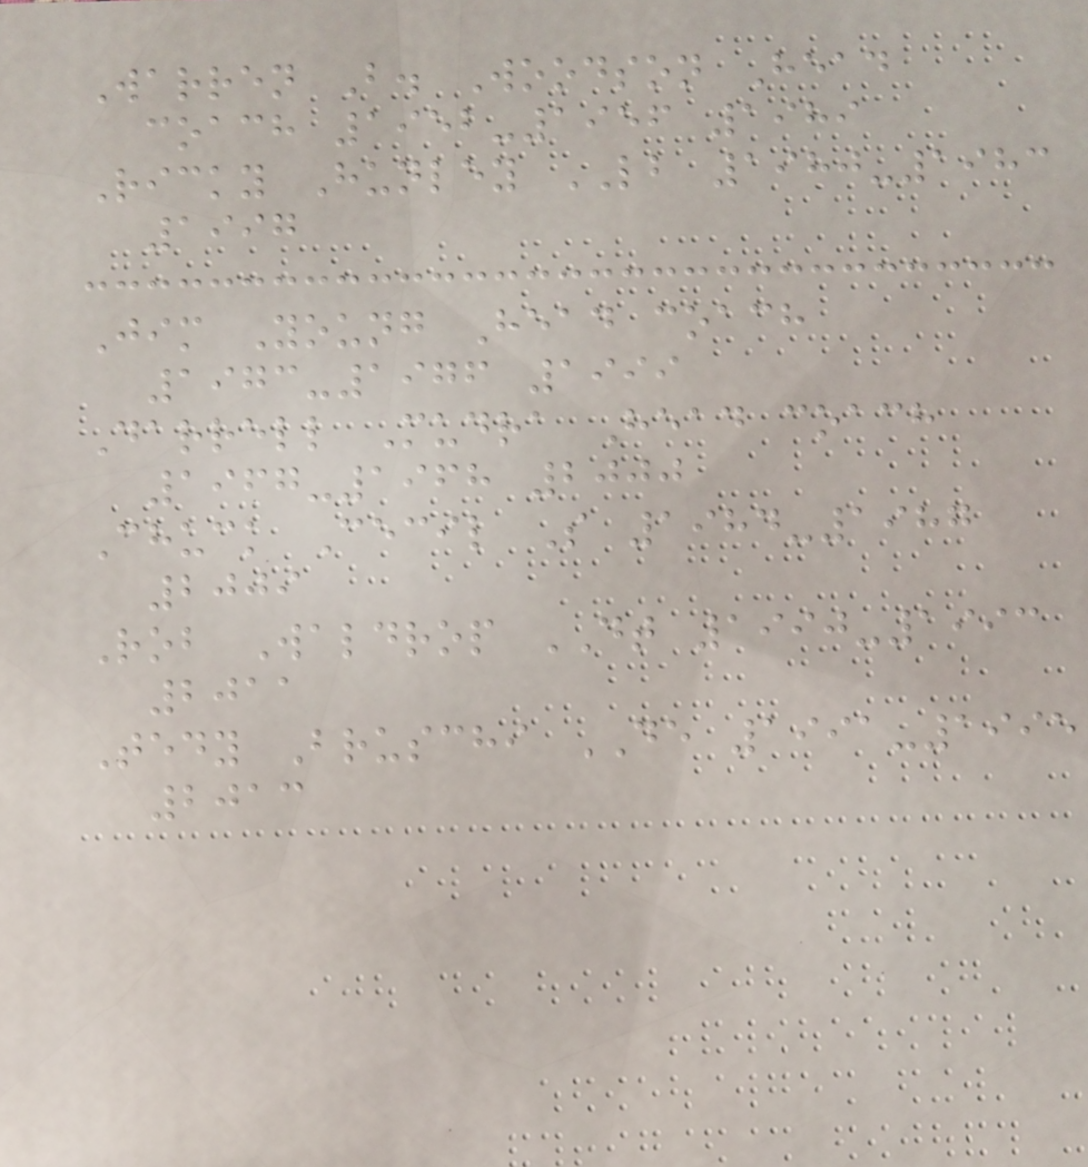Warren B. Woodson Head
coach 1952-1956 1989
Ricky Hunley LB 1980-1983
1997
Jim Young Head coach
1973-1976 1999
Darrell Mudra Head coach
1967-1968 2000
Chuck Cecil S 1984-1987
2009
Rob Waldrop DT 1990-1993
2011
Tedy Bruschi DE 1991-1995
2013
